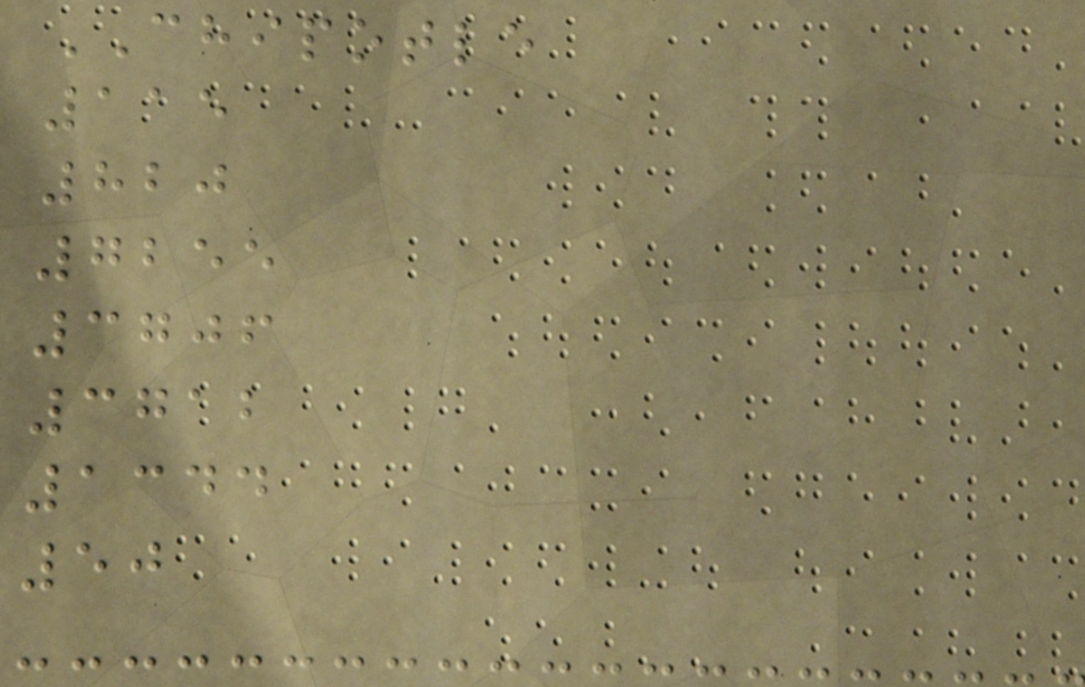CHIPOTLE
115
820
7255
3706
3712
1344
50
